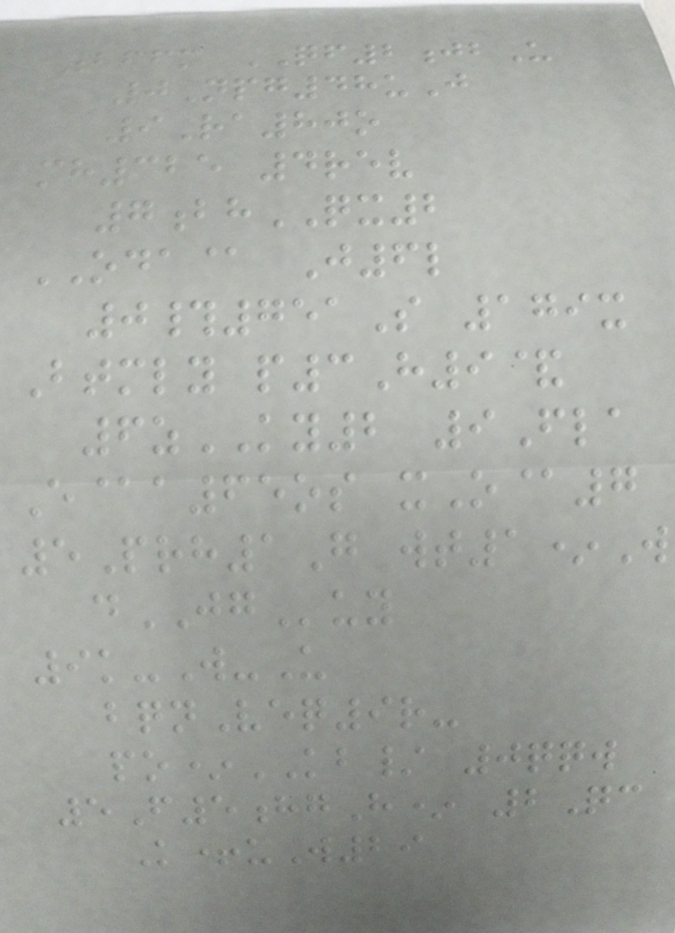266m QF2jbU
0Npg48uJ
9Ra80o
mh325 4rev
7bhQX2
ODA@ J6l
0#751S 179x
Btmly p3H9&
6zKY2 9Fla
E@a65os xO@7
5Prh1G wt1*W
dJGuy
9k-W-U
bqnVeq9r-
po*KB/ 0qqw
5F5hgH* 2Qc
K+uW29
